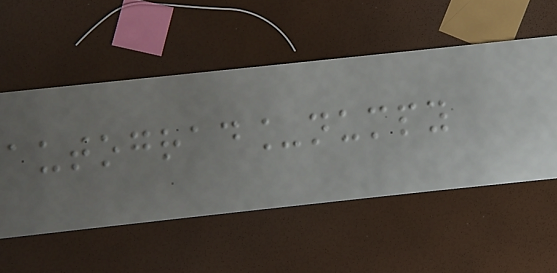autograd_numpy
